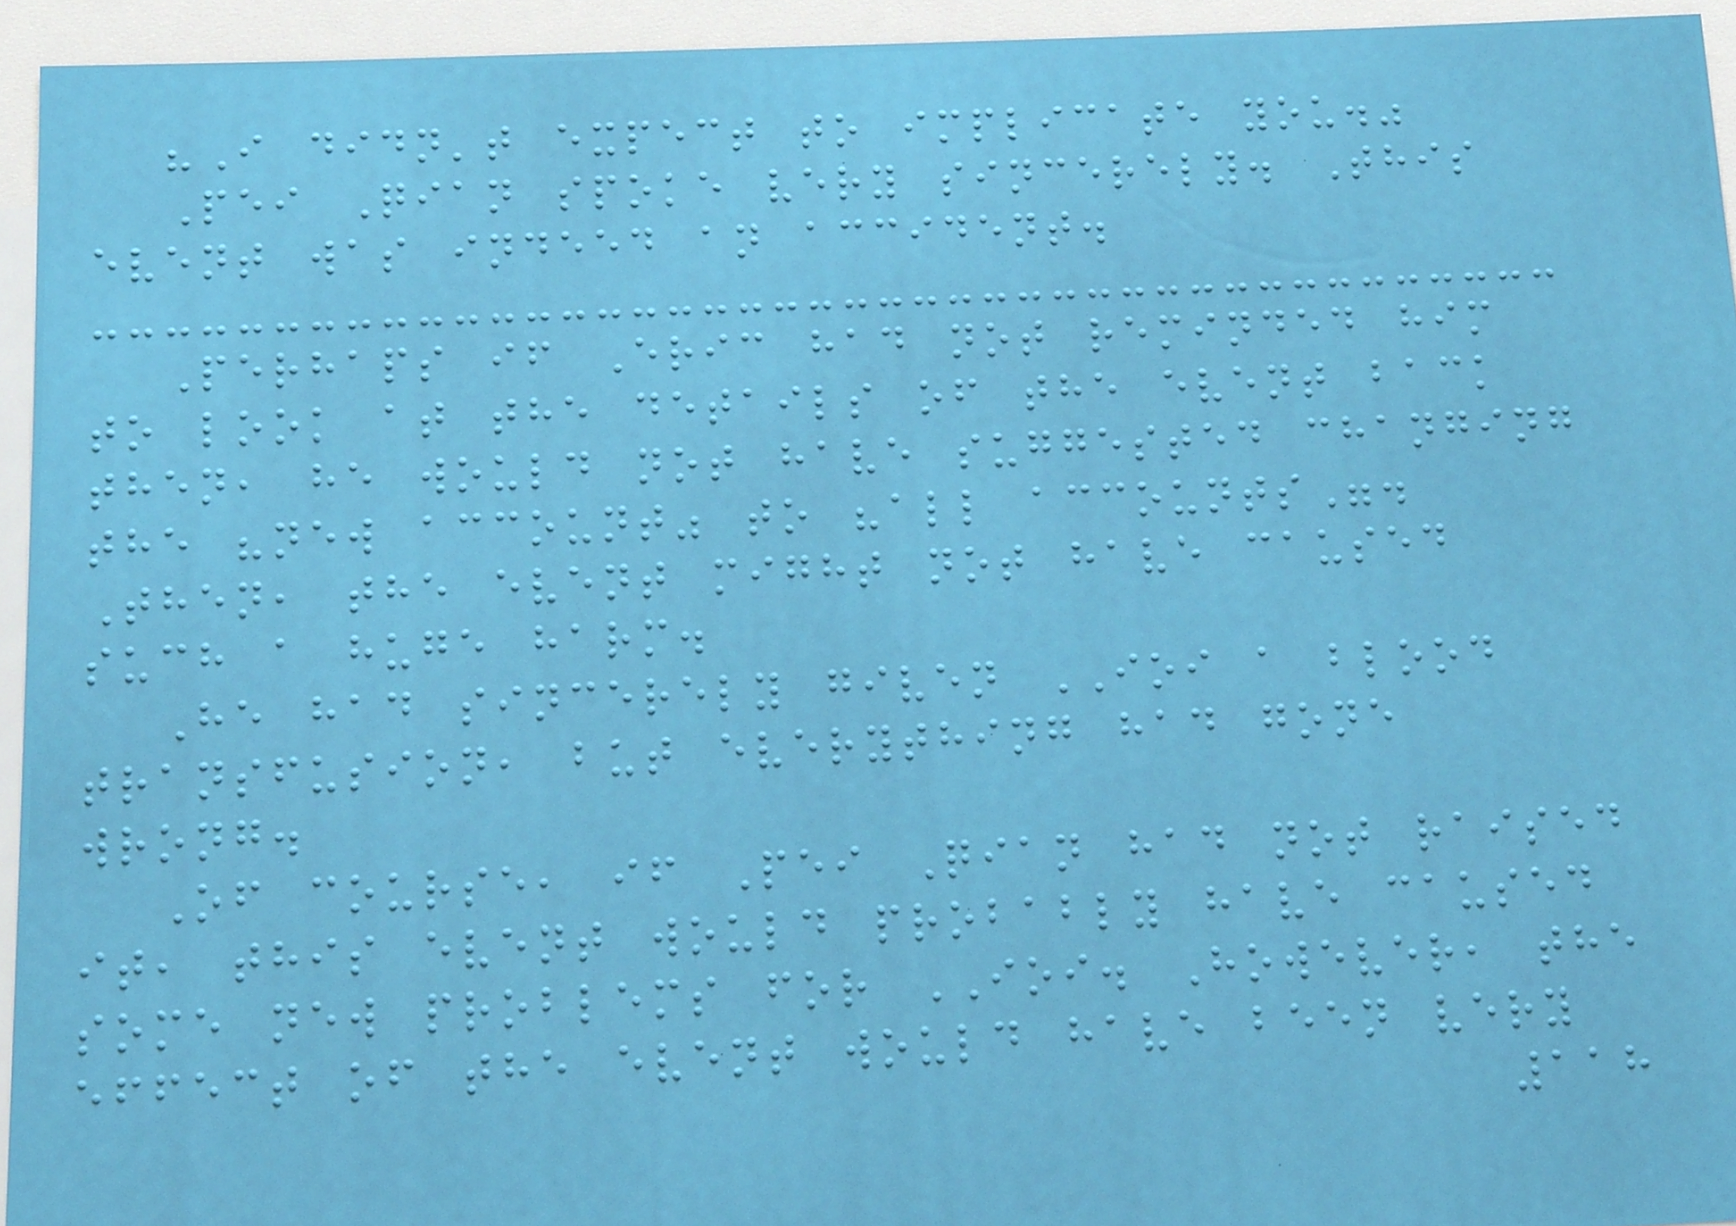"I didn't expect to implicate you."
Pei Qian spoke very sincerely. This
event was indeed an accident.
Perhaps if Eric had not reminded him
to look at the details of the event back
then, he would not have suggested changing
the "new account" to "all accounts".
Then, the event might not have caused
such a huge harm.
He had sincerely given IOI a blood
transfusion, but everything had gone
wrong.
Of course, if Pei Qian had not raised
it, this event would probably have caused
some new problems for IOI. However, the
effect of the event would have been very
118
